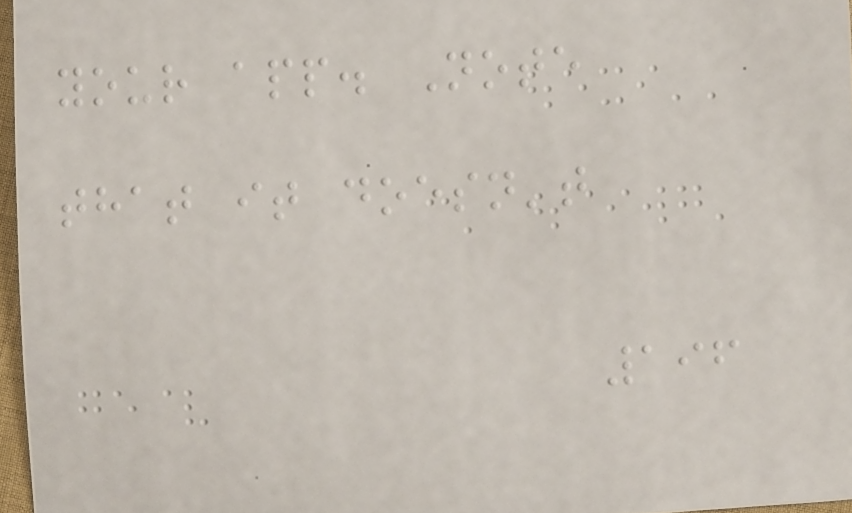your app. Note
that it doesn't
196
